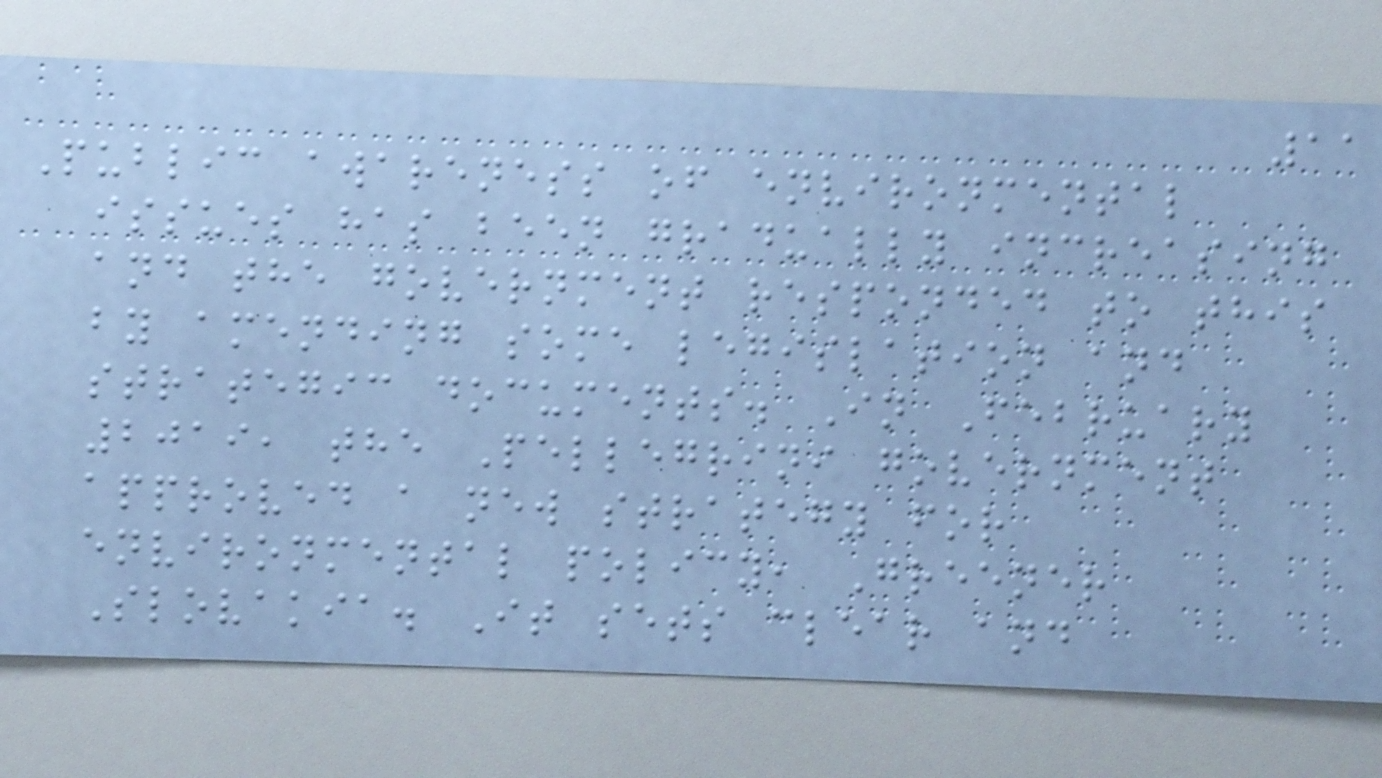11
Public awareness of environmental
issues has been gradually increasing
and the government responded to this
by amending some legislation and
strategic documents. In February
2019, the Pellegrini government
approved a new strategy for
environmental policy, Greener
Slovakia. It sets clear and
